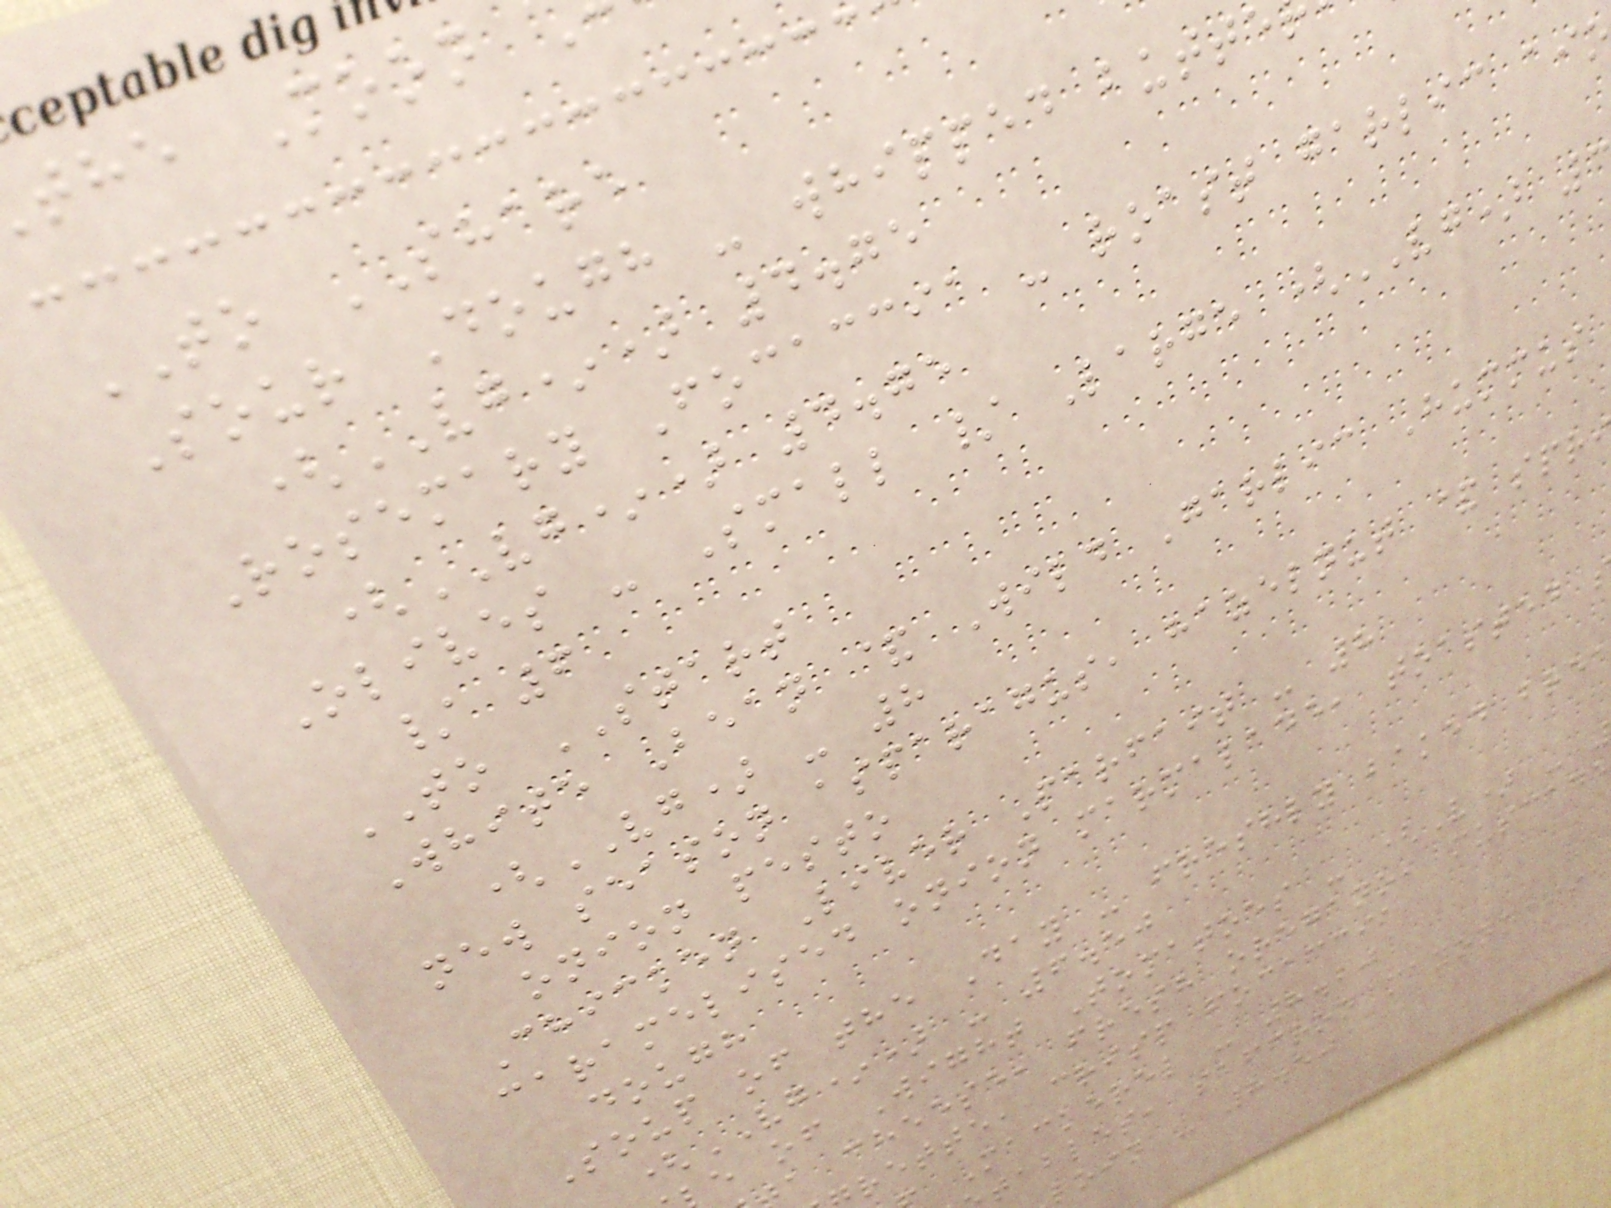the Moon
TO SHARE
Sour Dough - whipped butte
(VG*) 4.75
Rosemary Focaccia - roast garlic aio
(VG*) 4.75
Olives - Small / Large (VG) 3
/ 6
TO START
White Bean & Wild Garlic Hummus
(VG) - 8
new season asparagus, hazelnut & spr
onion pesto
Chicken Liver Parfait - 8
caramelised onion marmalade, toasted
dough
Soup of the Day - freshly baked bre
(VG*) - 6.50
e of Wight Tomatoes - (V) -
a cheese, fresh oregano, muscade
rette, crisp focaccia
Mackerel - 8.20
tables, saffron mayonnaise
loin - 8.50
